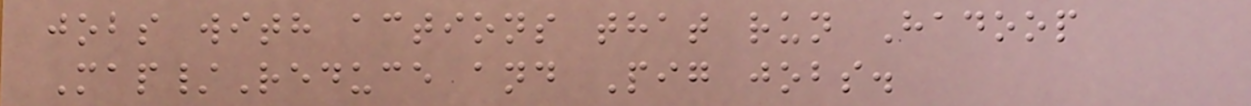jobs with actions that run Hadoop
Map/Reduce and Pig jobs.
